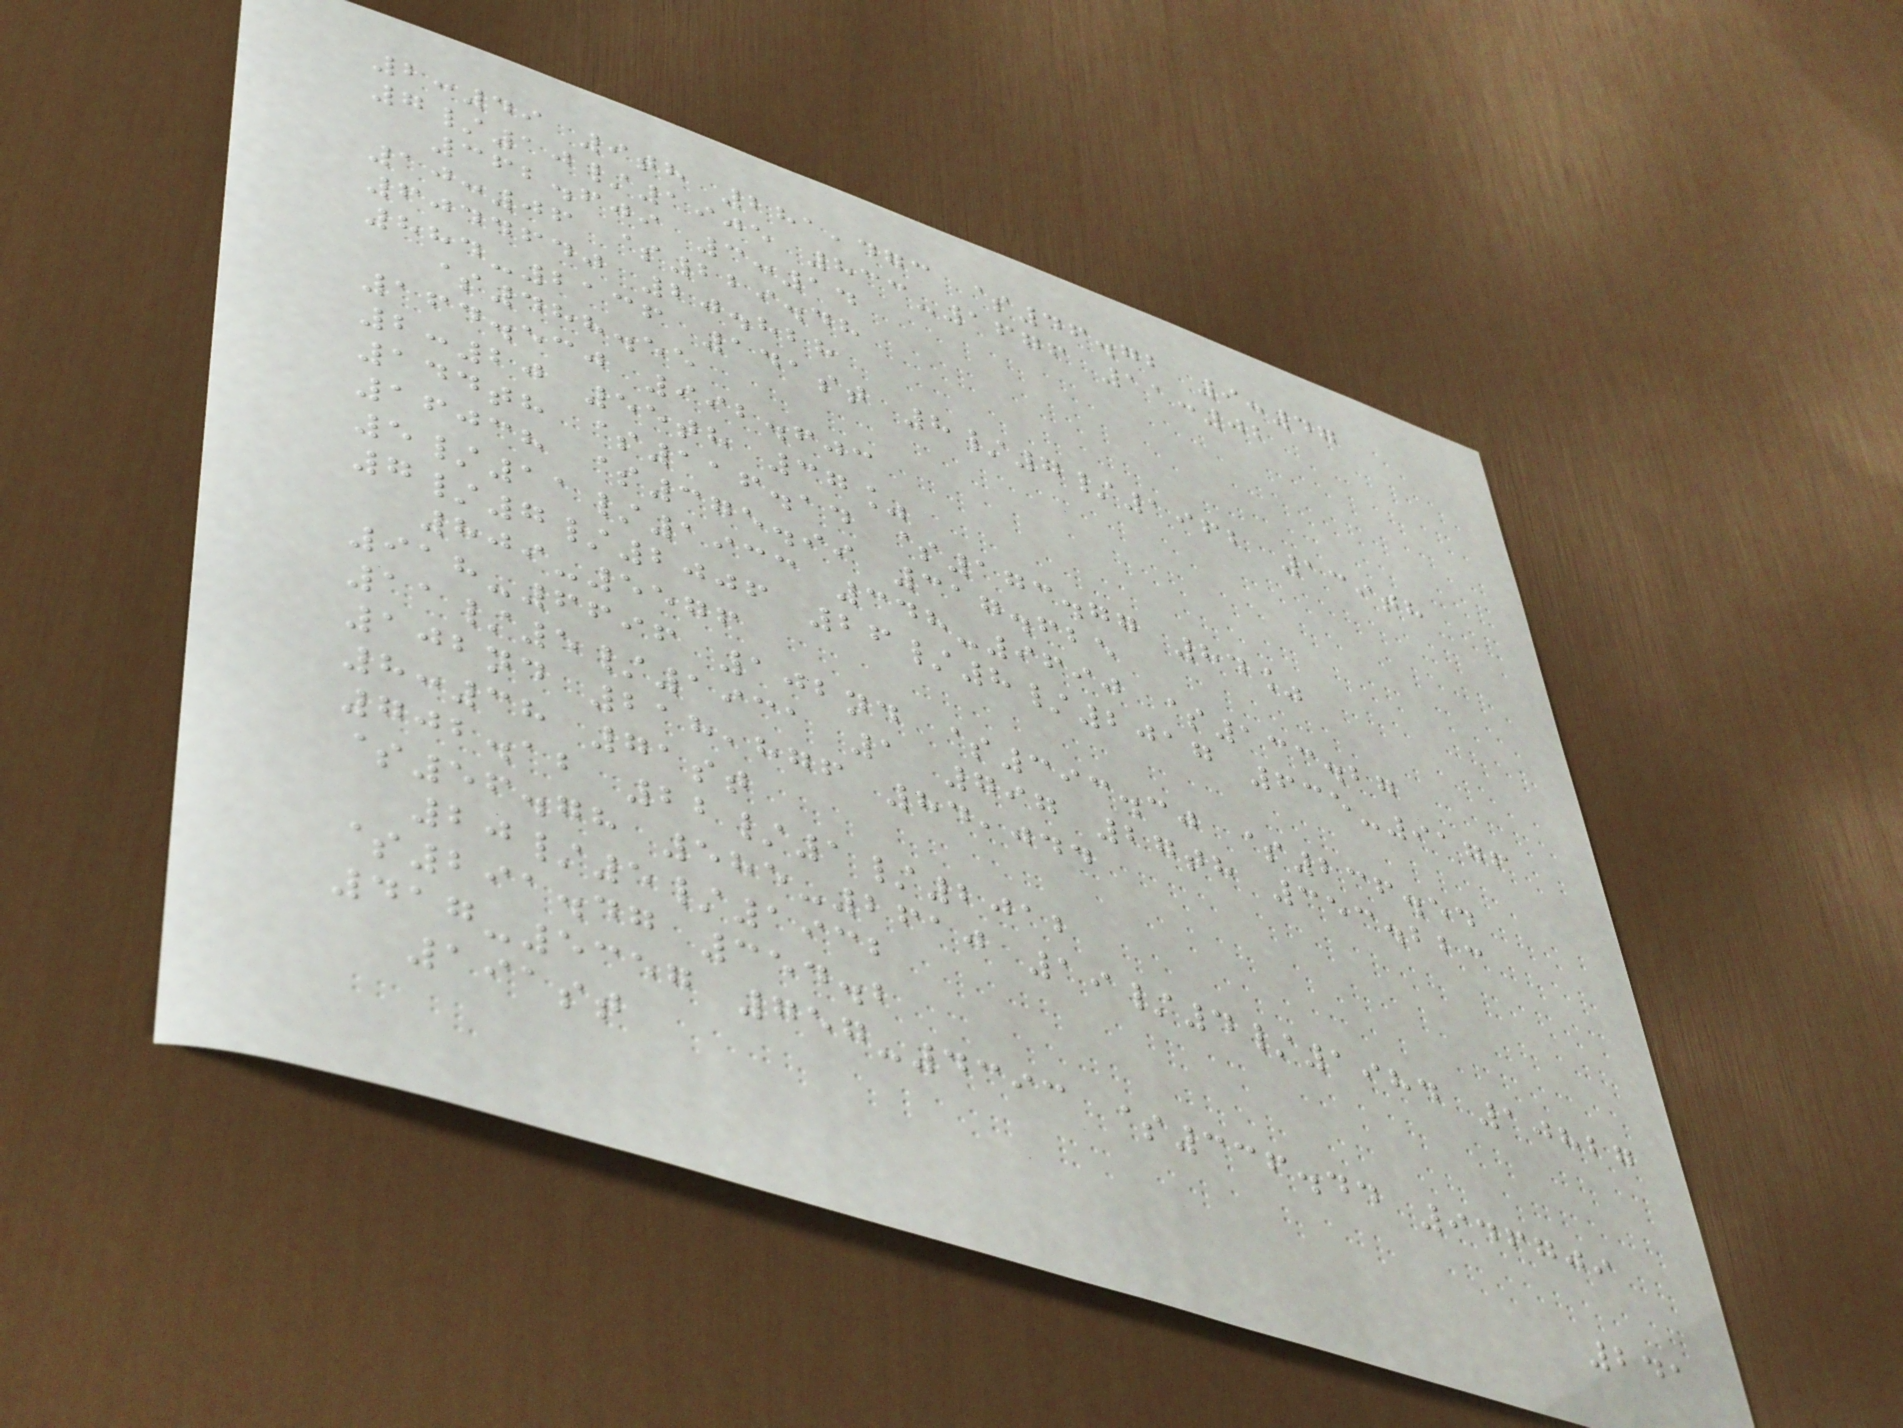2:49 9th 281,473 $46.72 9:47
7/10/1905 833-1676 11:02
362.609 3:14
10:06 $229.48
6044640 20.828
884-2136 141st 8/7/1962 139th
$488.55
164.530 992.603
2:20 55th 37%
144th $116.14 $173.77 84%
16038 $375.99 317.625
5/11/1933 348-9690 $133.27
7/7/2006 26/8/2017 635-9176
809-5576
918-6696 102nd $393.30 $236.54
11/5/1931 1 797 27th 353.223
102nd 218,876 84,044
8:38 71st
702.12 22/1/2012
$56.78 585-2610 19/4/1984 10827
20/5/1932
$291.47 354.2
417-5357 757-4393 $336.44 946709
191st
241
